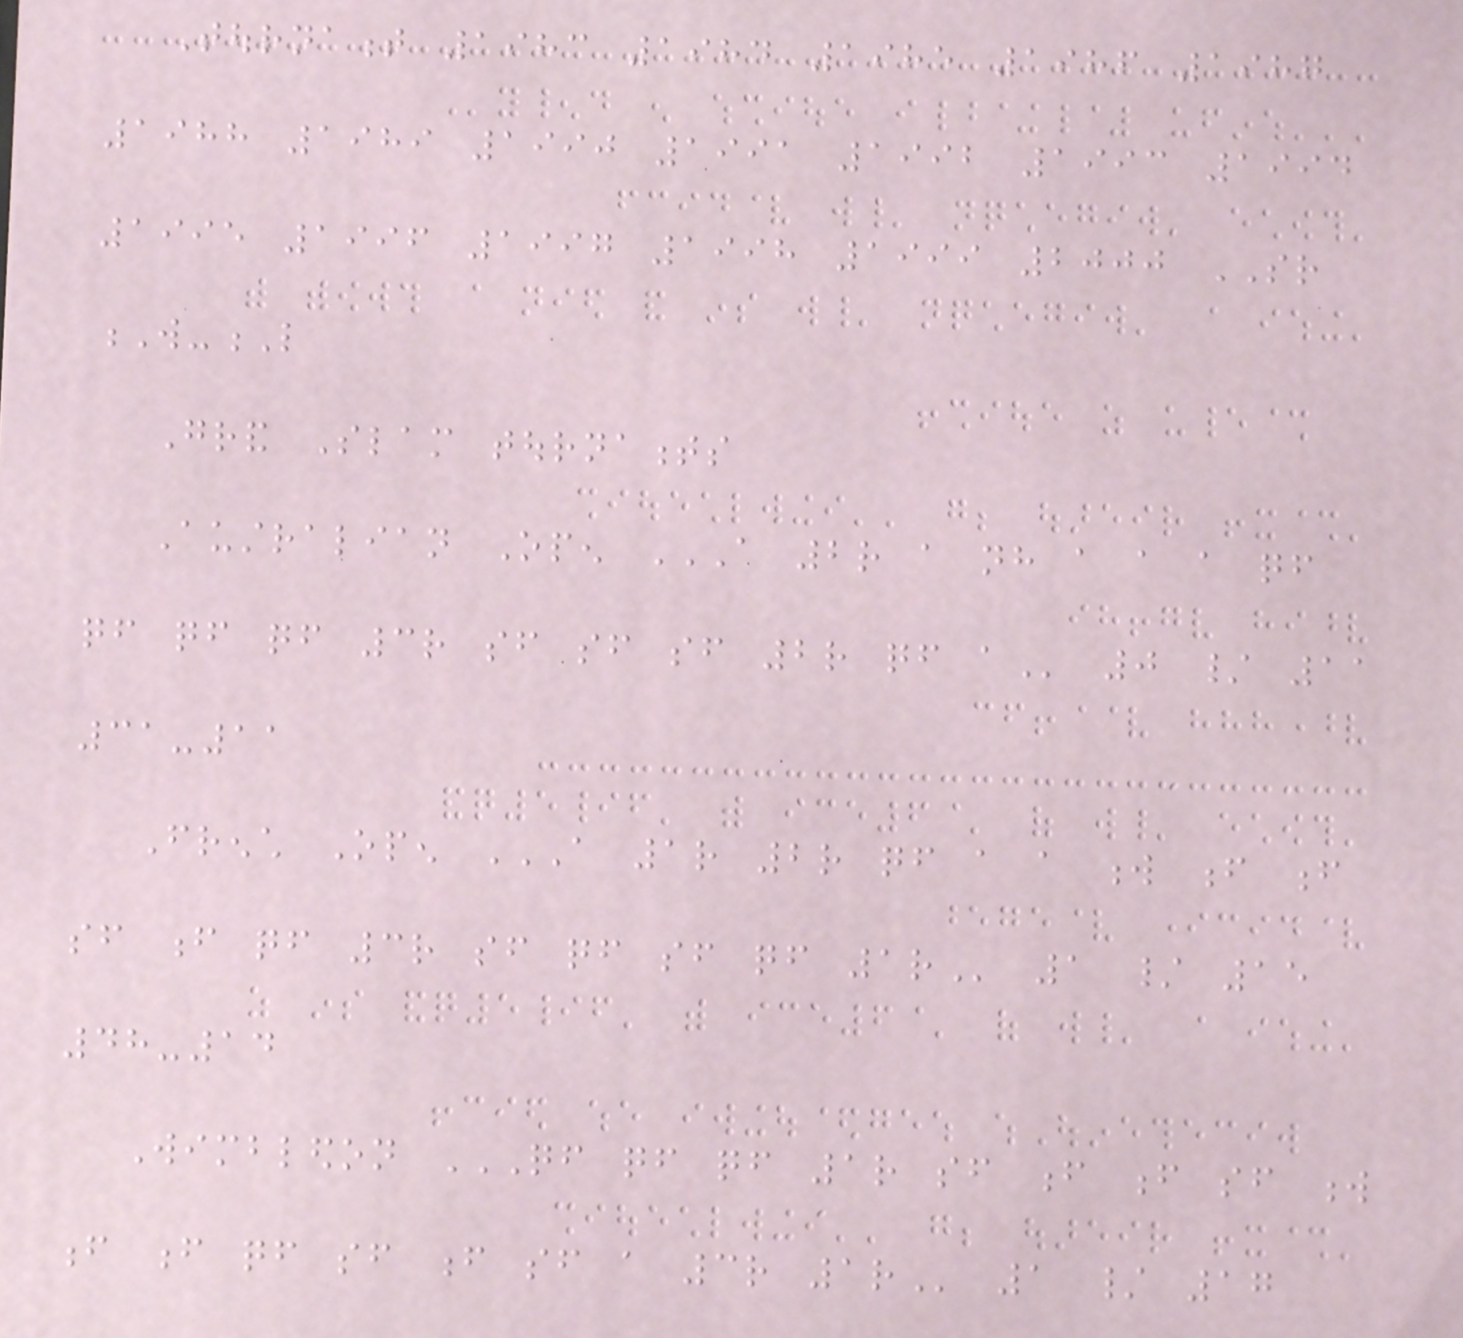Tournament 1983 1984 1985 1986 1987
1988 1989 1990 1991 1992 1993 1994
1995 1996 1997 1998 1999 2000 SR
W-L
Grand Slam tournaments
Australian Open A 2R A NH A A A QF
QF QF QF 3R SF SF SF 2R QF A 0 / 11
31-11
French Open A 1R 2R QF A A W F F
SF F QF 3R SF QF SF QF 1R 1 / 15
48-14
Wimbledon QF QF QF 1R SF F F SF W
F F QF SF F SF A 3R 1R 1 / 17
